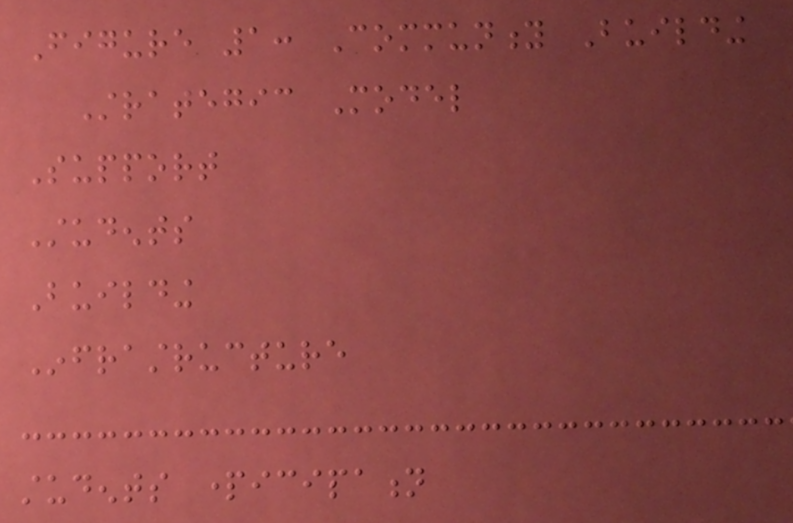Figure 1: Community Building
Strategic Model
Support
Students
Building
Infrastructure
students participation
